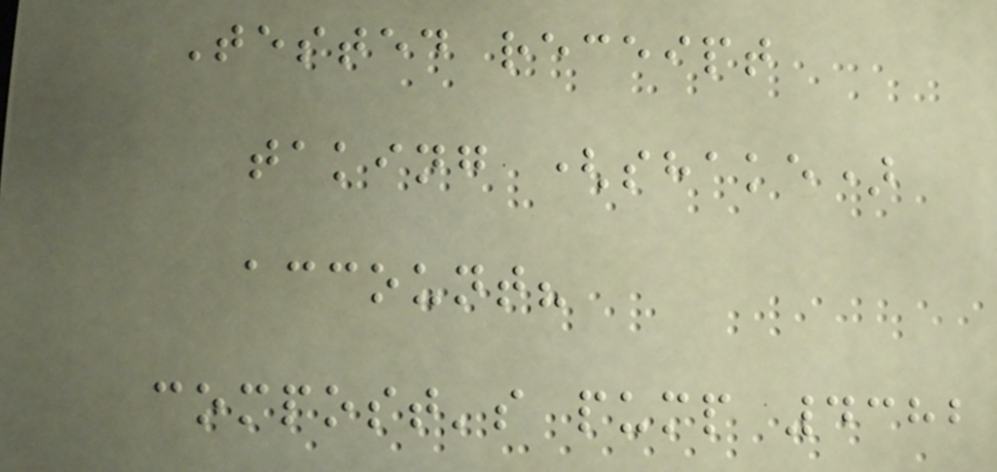Tested receipt
taking (shake)
account?
compost's pump 4382
